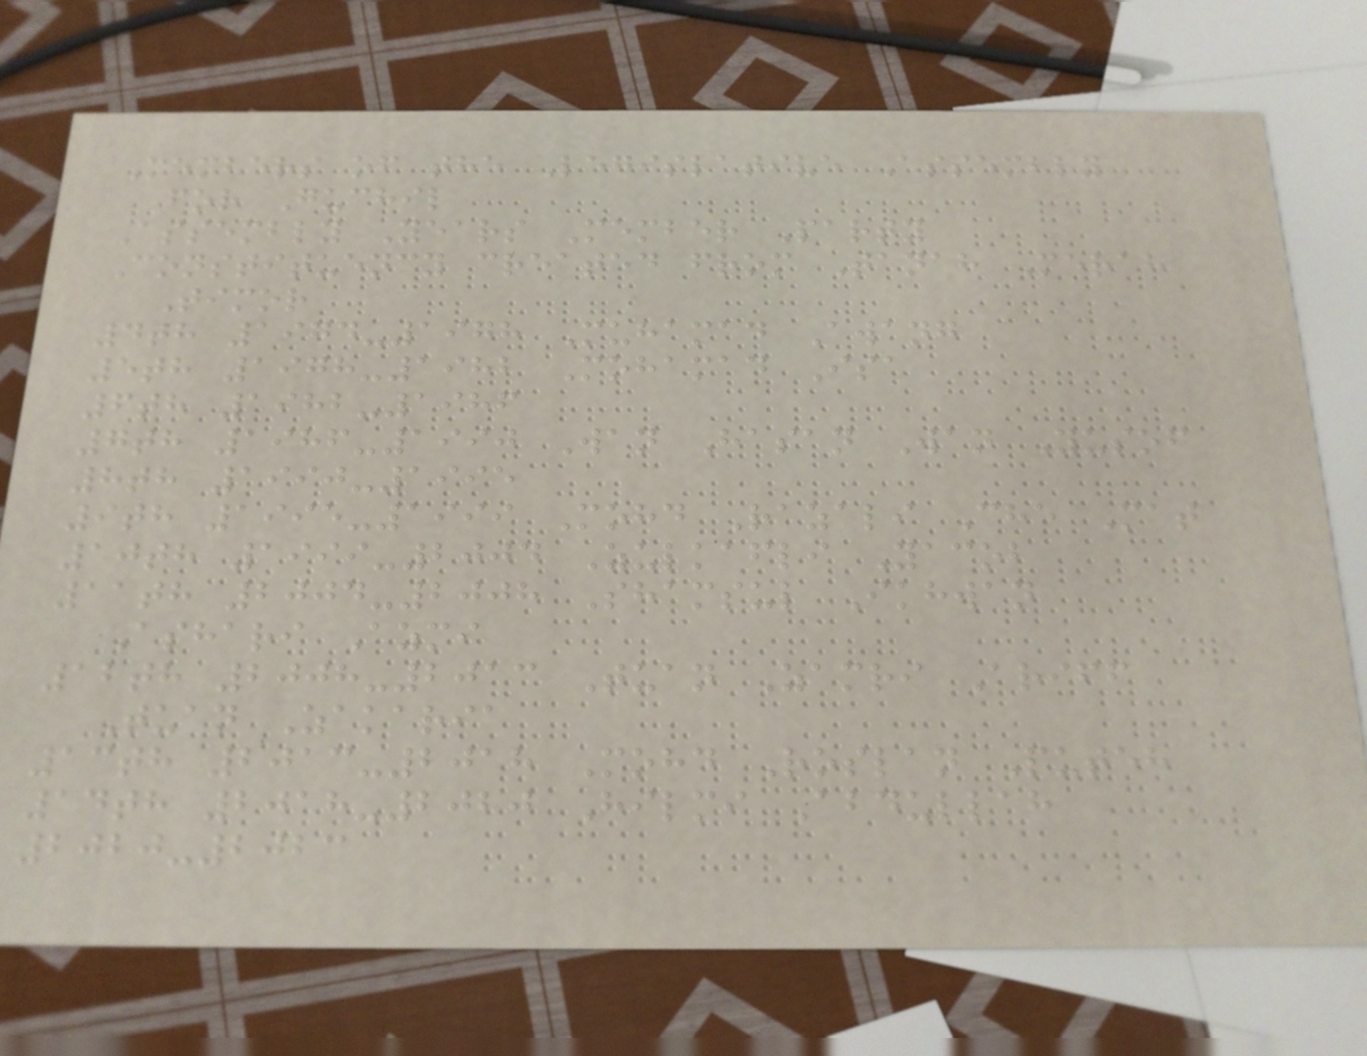Members of the Legislative Assembly
for Guchil
Assembly Years Member Party
Constituency created from Tanah Merah
Timor
4th 1974-1978 Muhamad Awang
5th 1978-1982 Mohamad Isa
6th 1982-1986
7th 1986-1990 Wan Hasan Wan Yusof
8th 1990-1995
9th 1995-1999 Mohd Razali Che Mat
10th 1999-2004 Zulkafli Yacob
11th 2004-2008 Shamsul Ikhwan
Ashari Azmi
12th 2008-2013 Tuan Zamri Ariff
Tuan Zakaria
13th 2013-2018 Mohd Roslan Puteh
14th 2018-2020 Hilmi Abdullah
2020-2023
